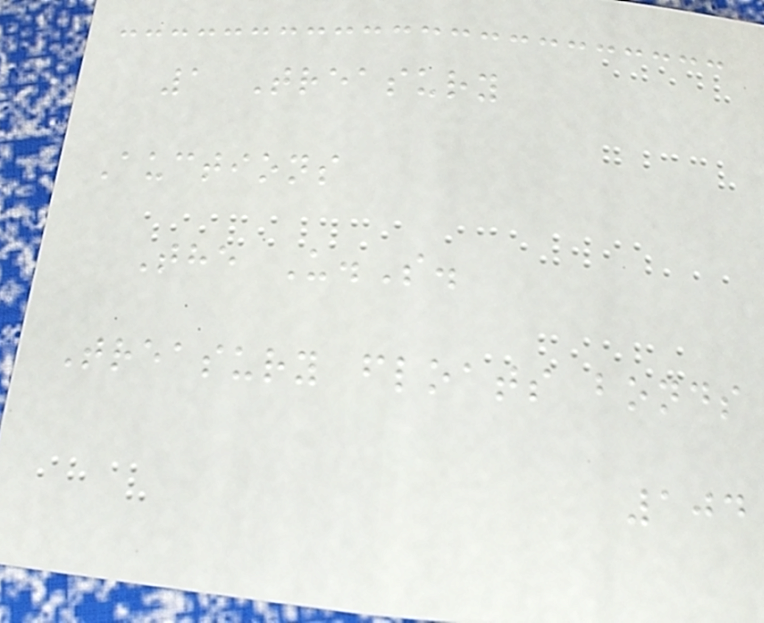1 Treasury
Auctions
The U.S.
Treasury floats bonds
104
